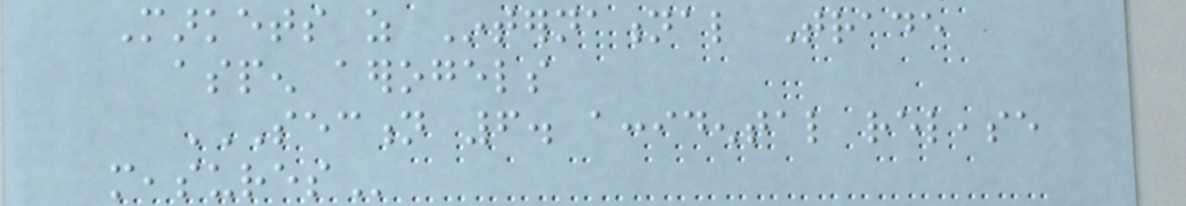Markets as International Trade
aspen aerogels
SECTION 6. ACCIDENTAL RELEASE
MEASURES
